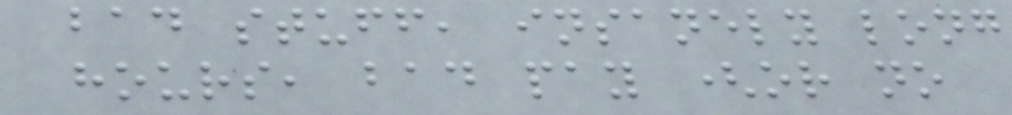bad stuff, insanely long
hours, bad pay (or no
